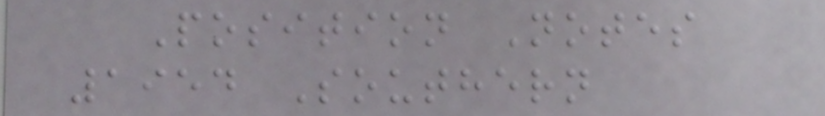Position Notes
1954 Southern
